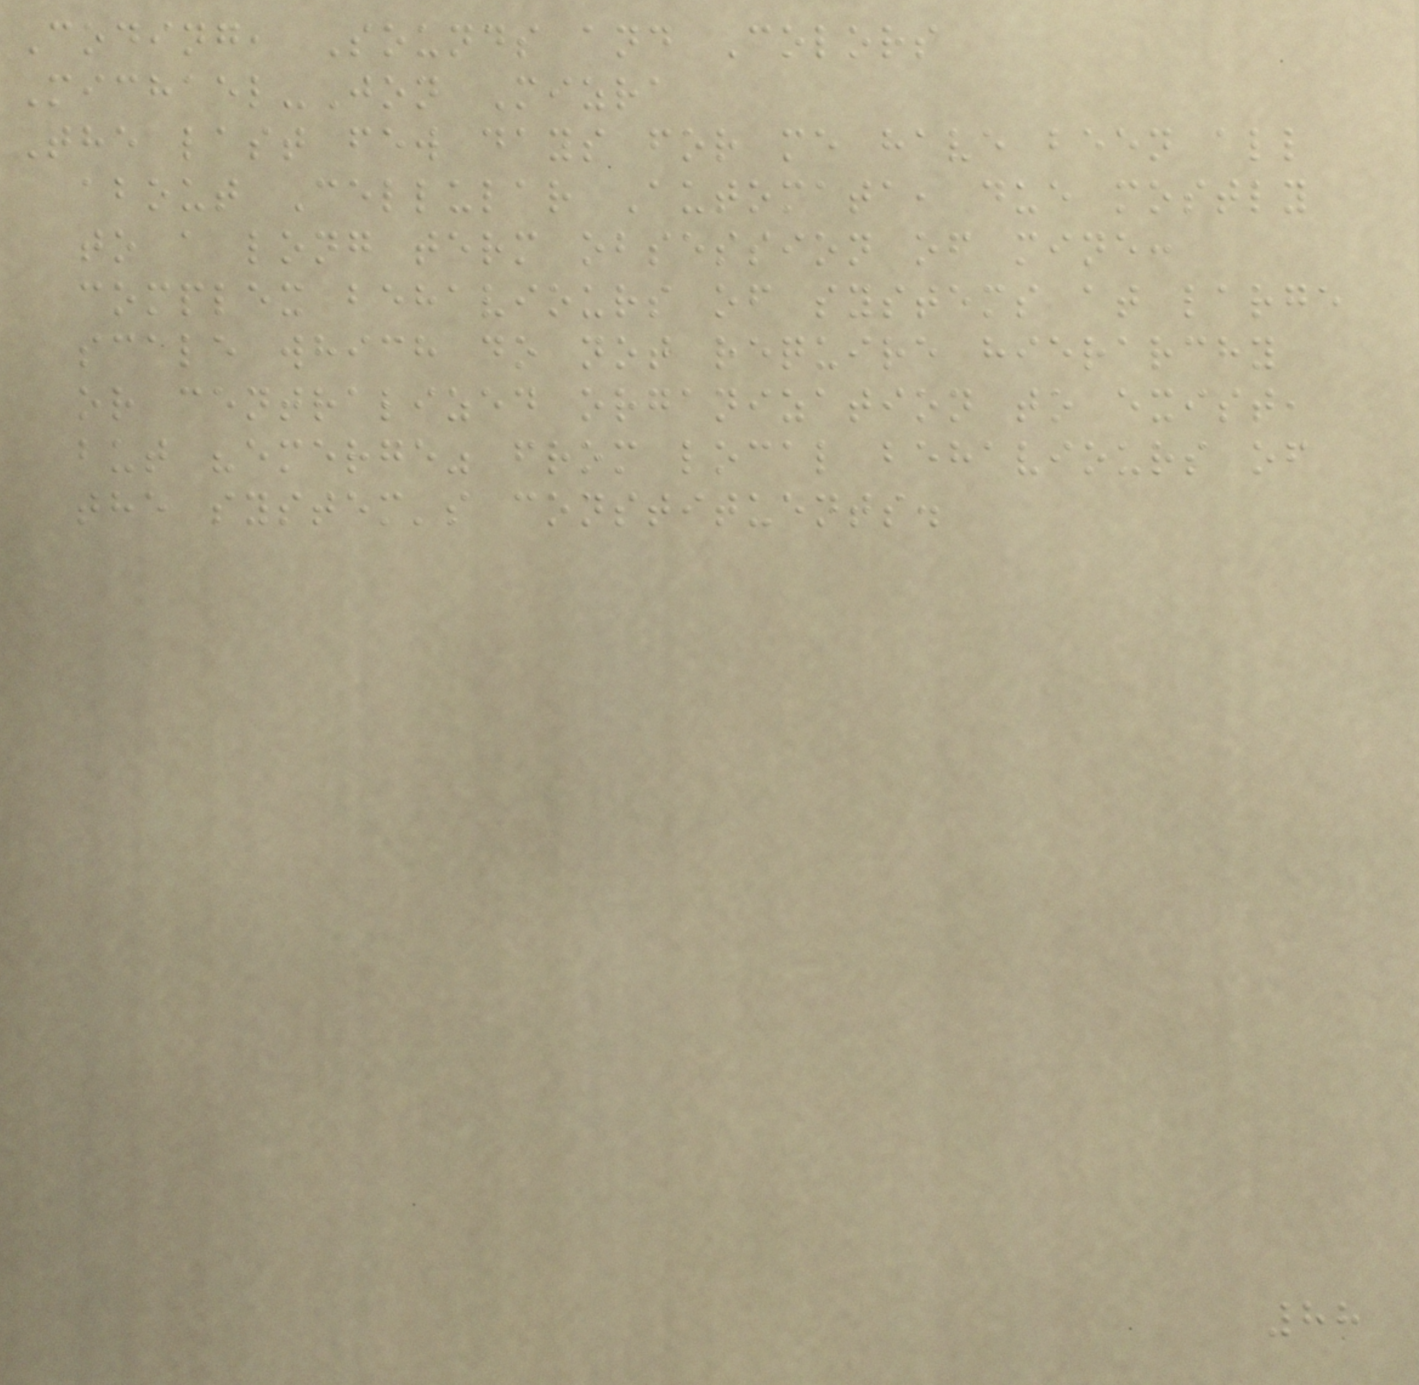Coding, Sounds and Colors
Michael-Jon Mizra
The last few days for me have been all
about Cellular Automata, due mostly
to a long term obsession of mine:
complex behaviours of systems at large
scale which do not require hierarchy
or centralized organization to exist,
but "emerge" from local behaviours of
the system's constituents.
88
